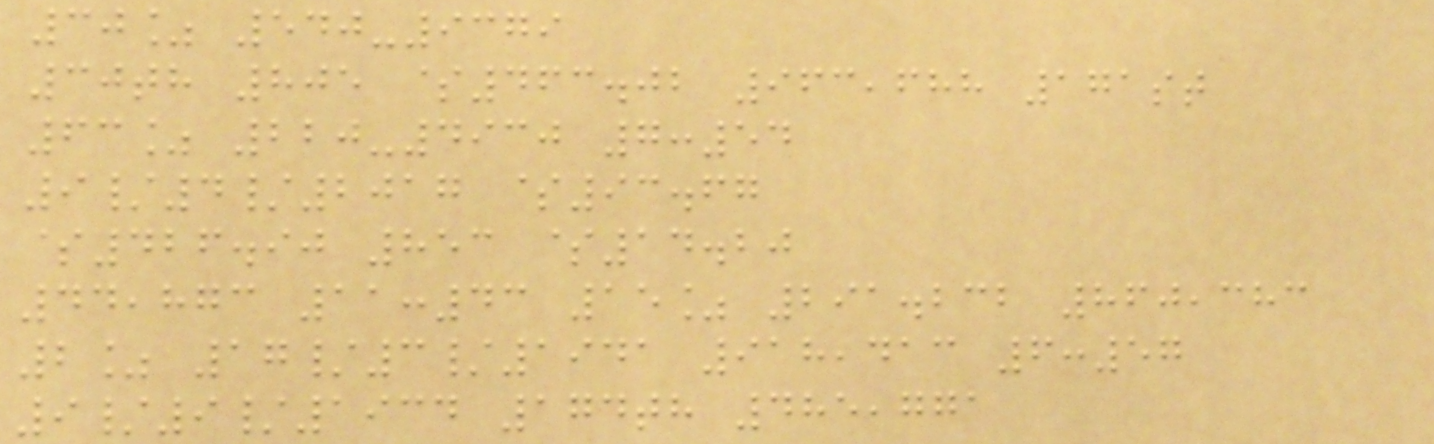30% 540-9379
30th 805 $463.02 963,688 171st
63% 220-4930 7:54
9/4/2017 $93.67
$426.90 853 $14.20
44,873 11:43 15% 291.232 860,383
2% 17/3/1941 918,413 6:57
9/9/1934 174th 485,771
